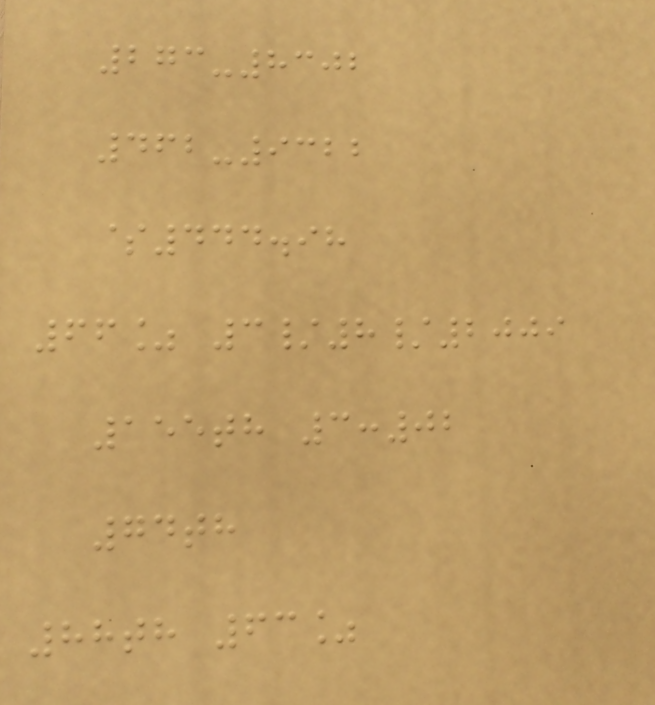273-8302
462-9322
$444.98
66% 3/8/2009
155th 3:02
74th
88th 63%
